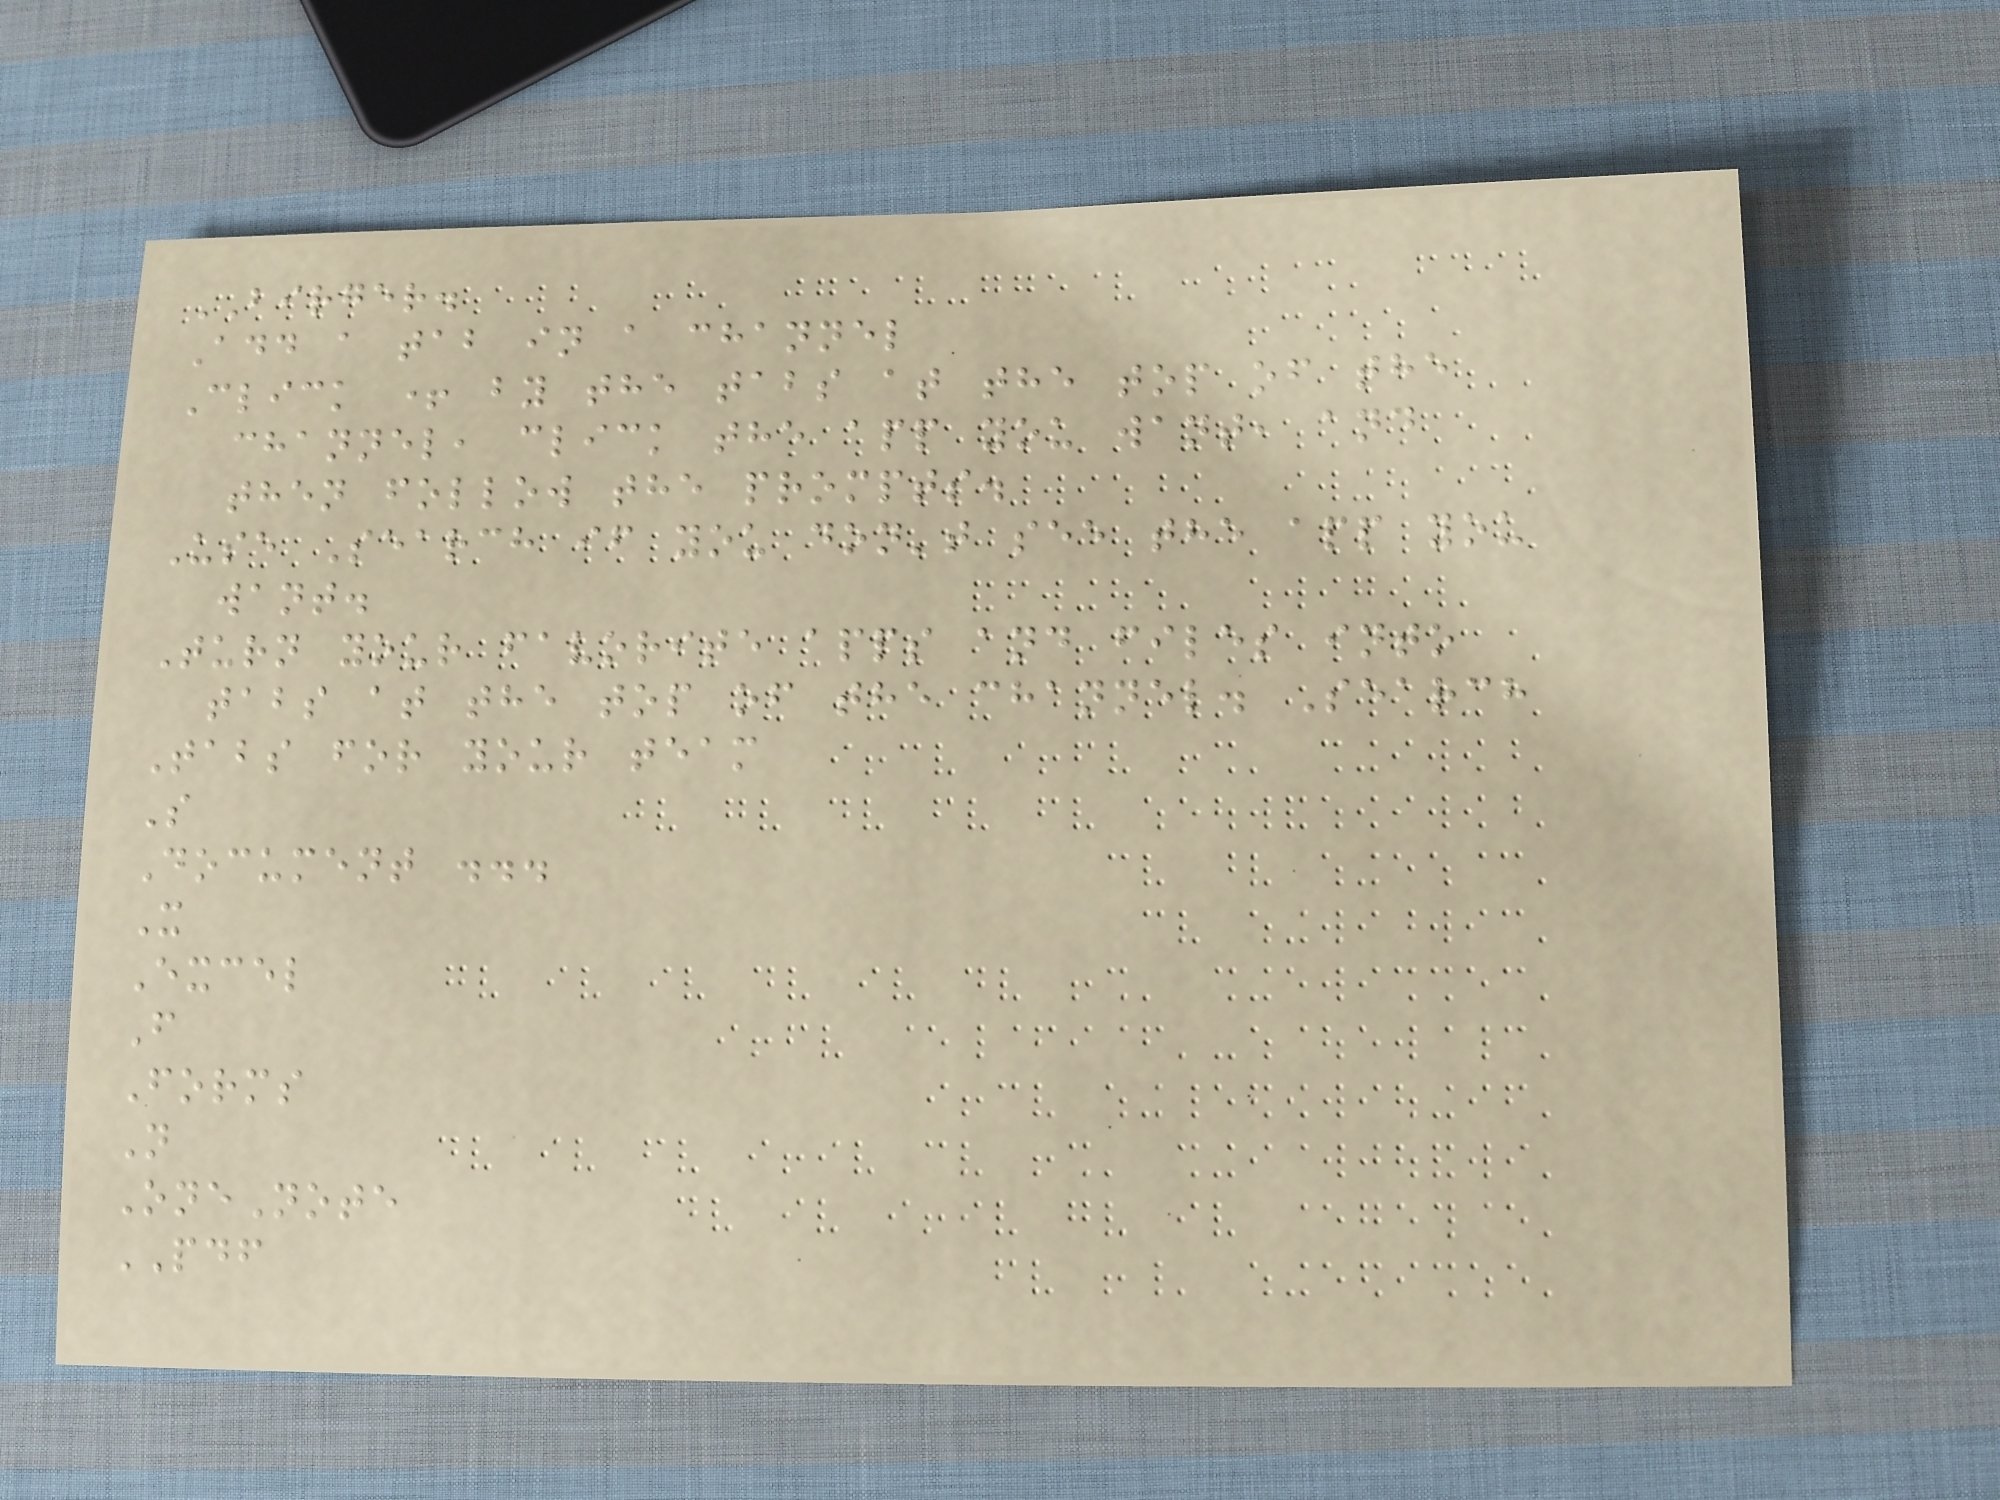BIRGER.
Add a tab in a channel
Click + by the tabs at the top of the
channel, click the app you want, and
then follow the prompts.
Use Search if you don't see the app you
want.
Turn your favorite apps and files into
tabs at the top of the channel. Search
Tabs for your team
S
Document ...
X
Excel
F
Forms
N
OneNote
PDF
